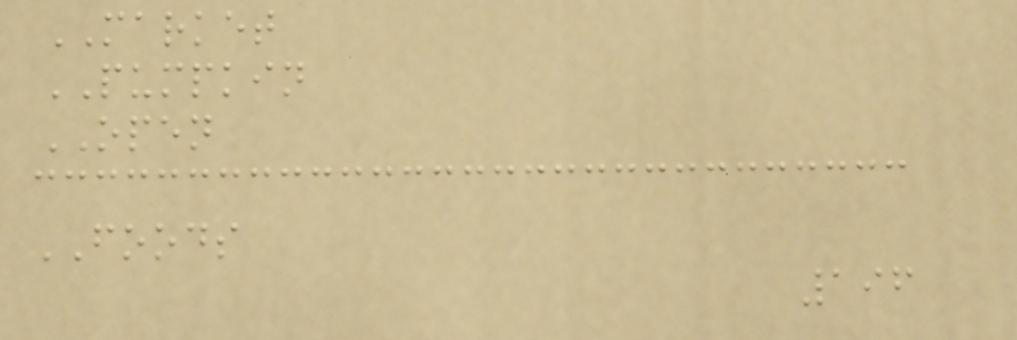MARKET
PUMPKIN
OPEN
FOODS
196
